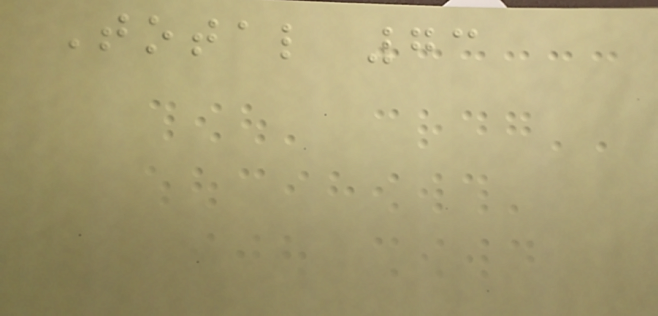Total 73
